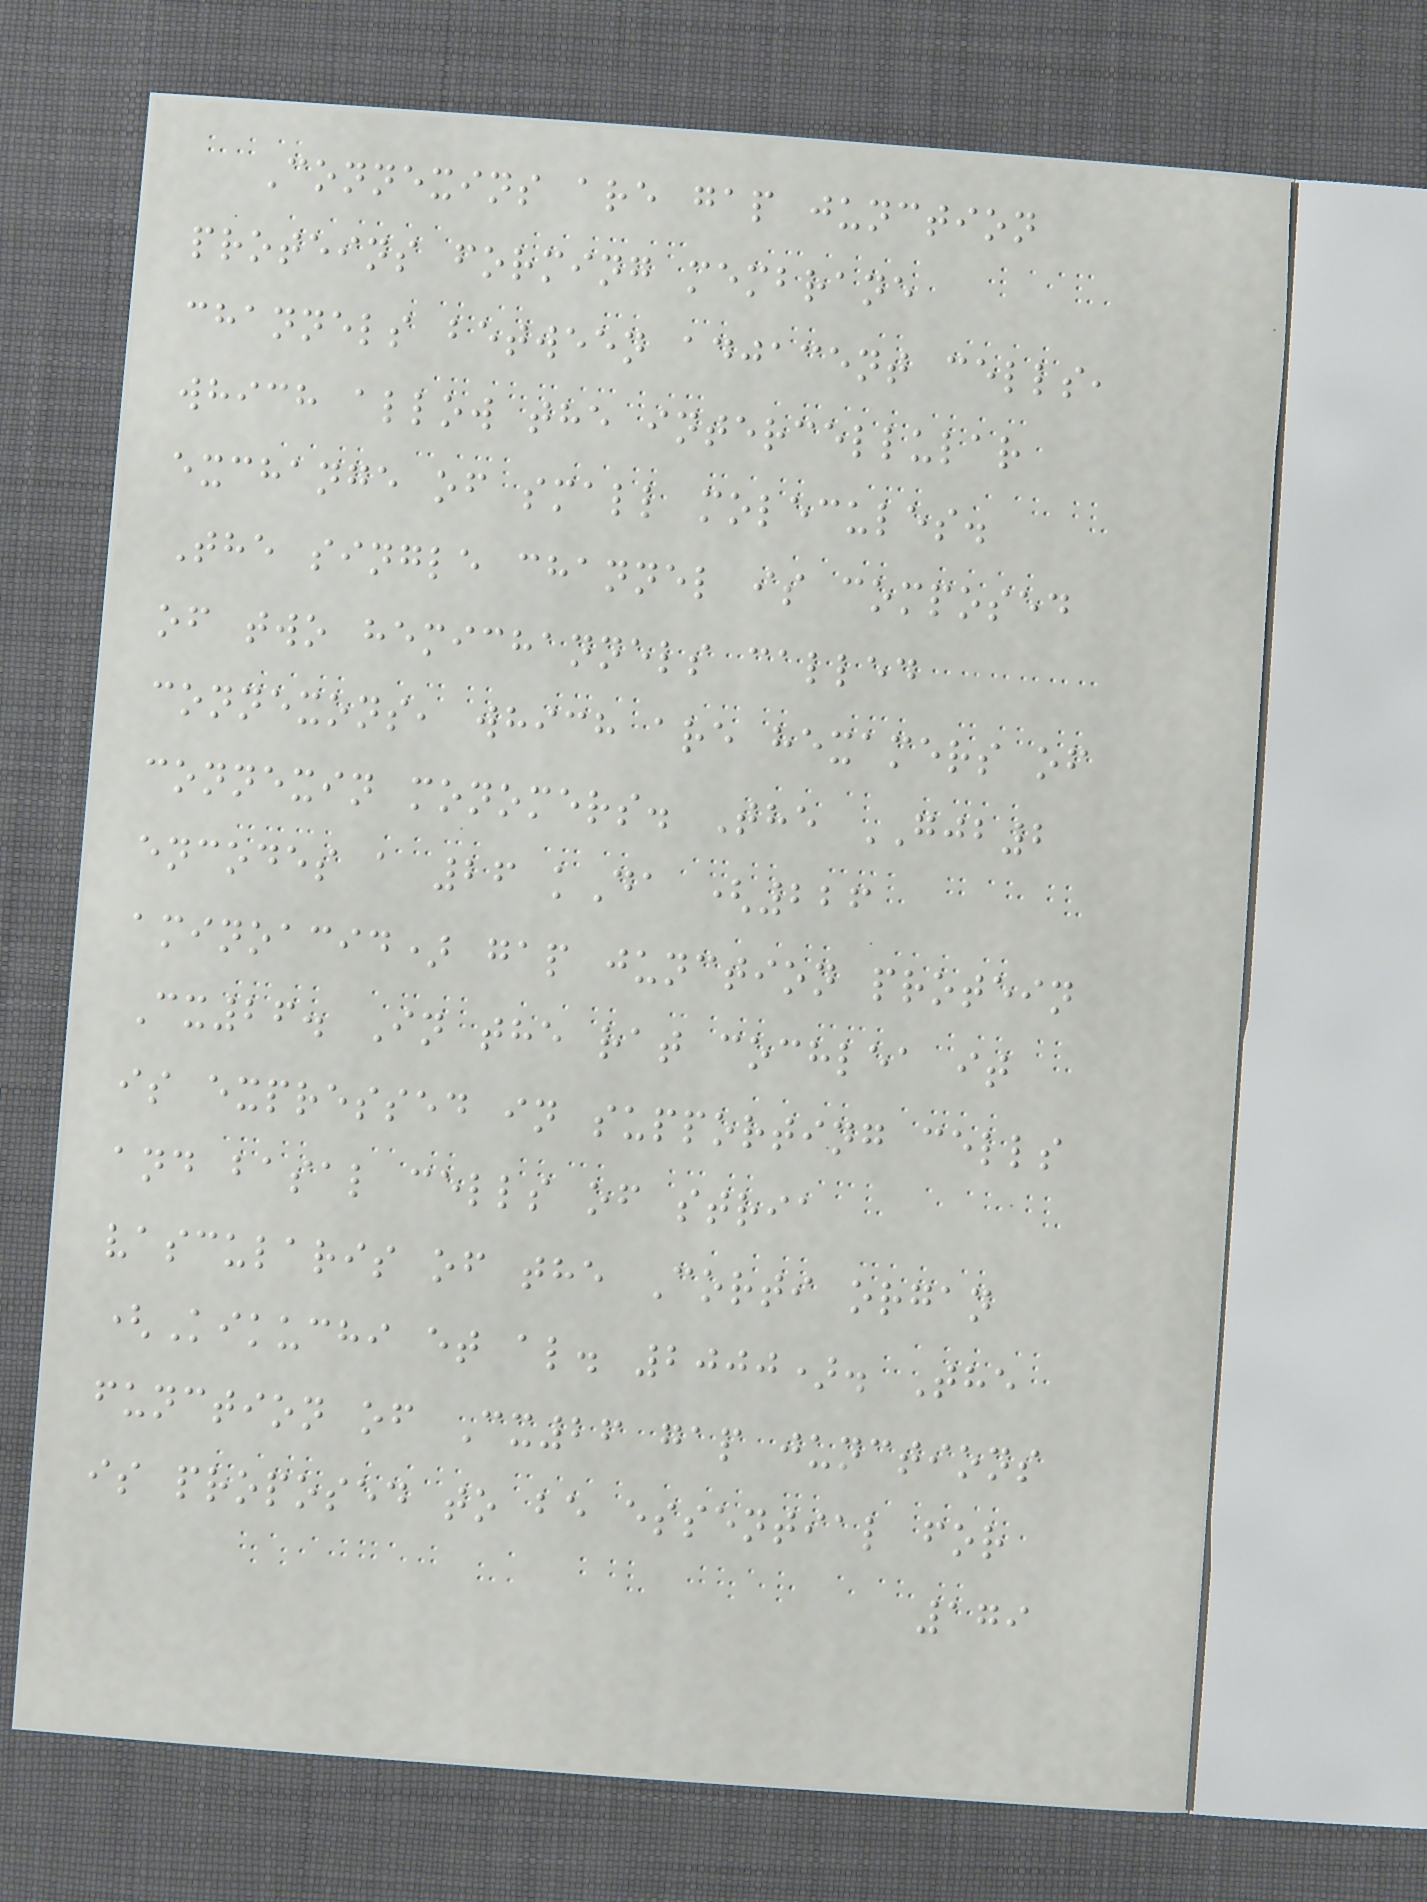Connexins are gap junction
proteins forming membrane
channels between adjacent cells,
which allow the intercellular
exchange of small molecules.
The single channel is composed
of two hemichannels called
connexons, which are hexamers of
connexin monomers. The GJB2
encodes a 26 kDa (226
aminoacid) gap junction protein
Cx26. In the rat cochlea it
is expressed in supporting cells
and basal cells of stria
vascularis of the Corti organ
(Kikuchi et al. 2000). The
function of Cx26 gap junctions
is proposed to be essential for
179
